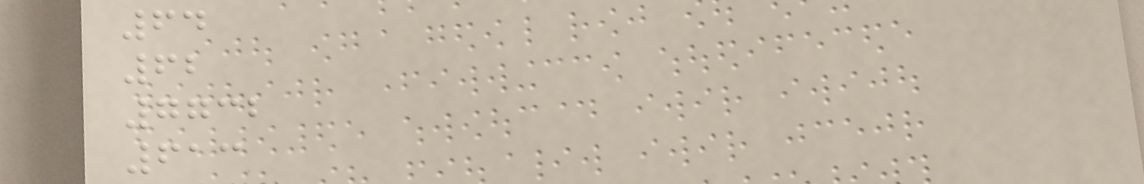64
62
7732
613
